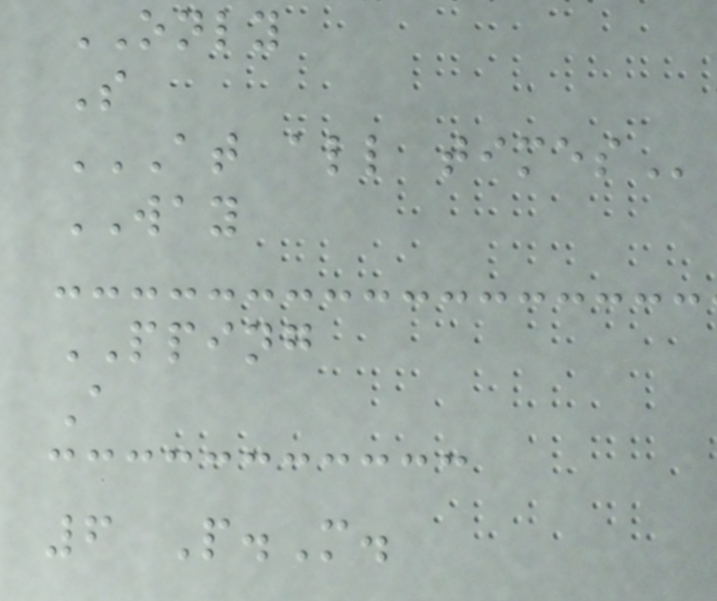ONLY
S
AT ALL TIMES
WAY
PPING
A
6 P.M.
